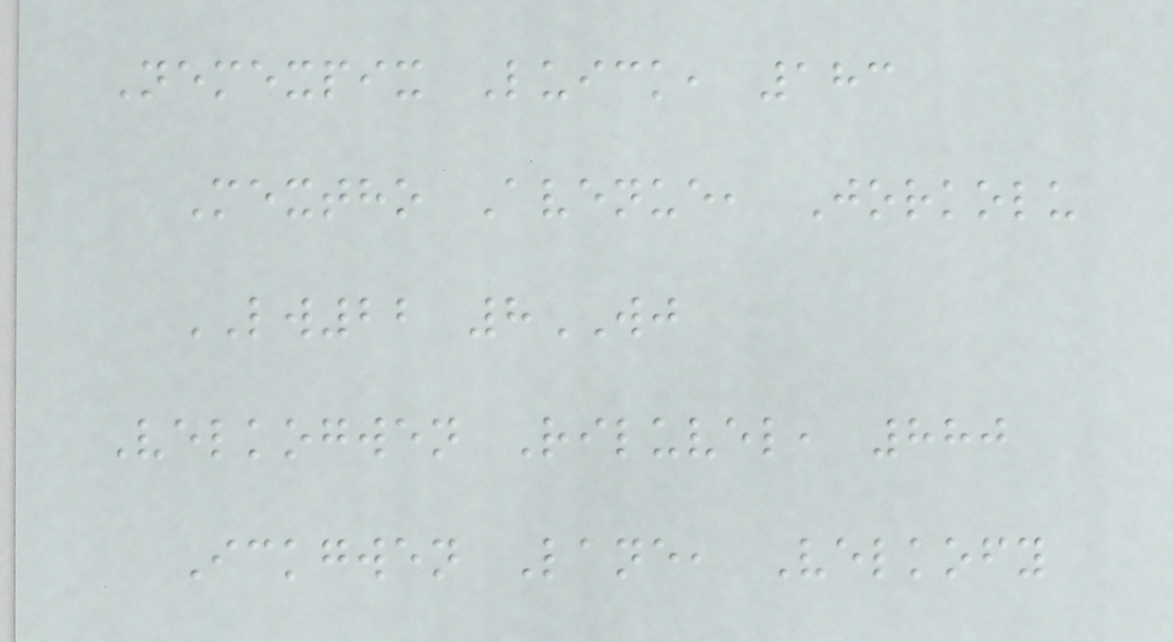Nemexpix Luick, 183
Mextho Avenue, Jorkolu
LW22 8WJ
Velkogwen Riluvel, 880
Ickgwen Lane, Velkofy
